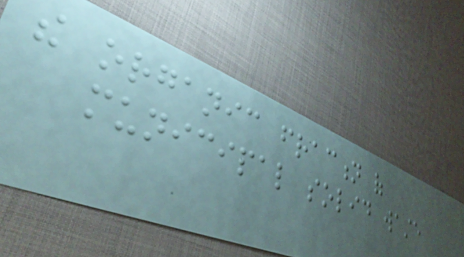the organic fraction of
municipal solid waste
